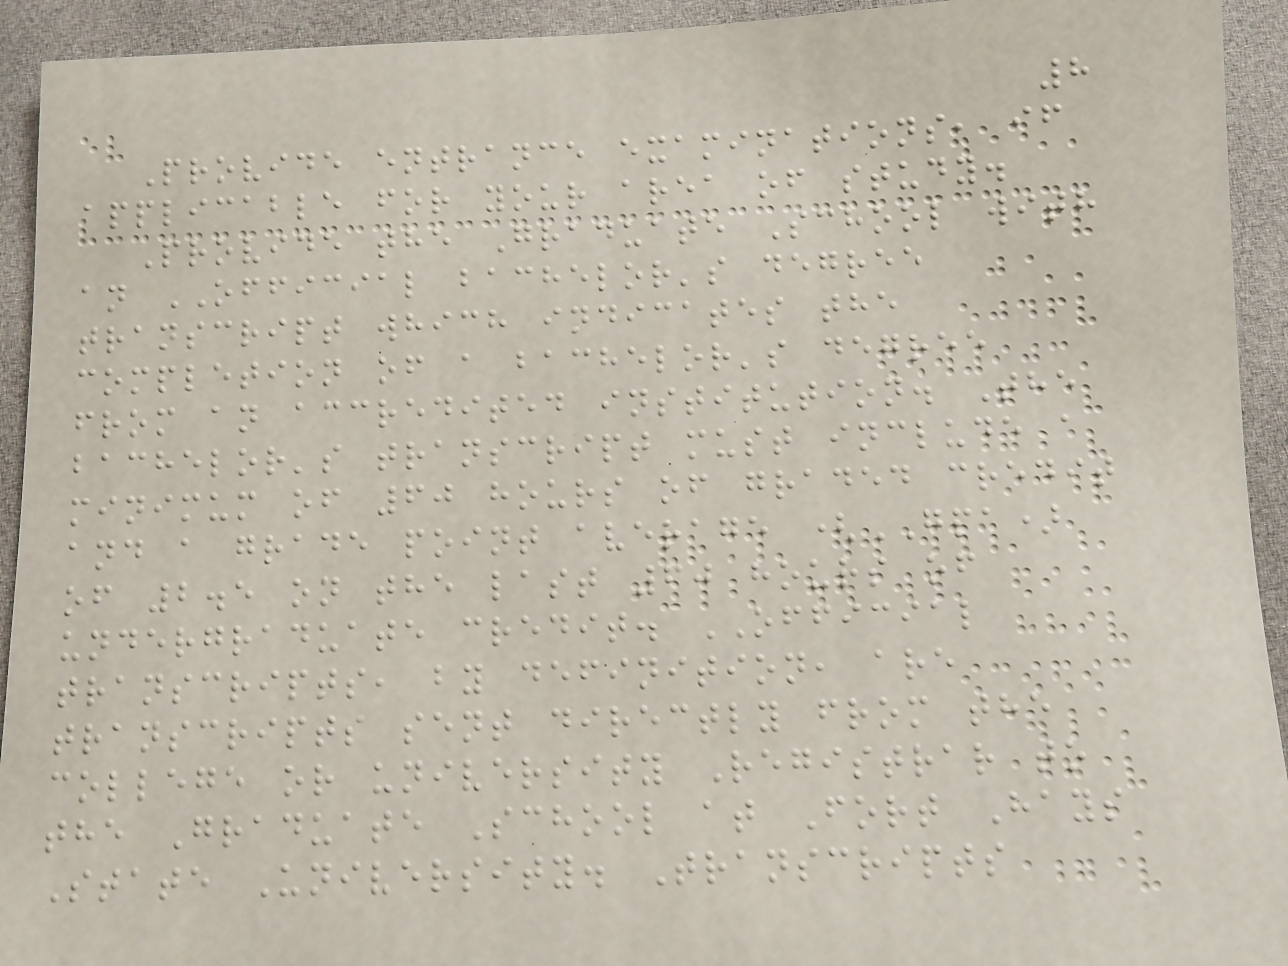8
Provide entrance examinations, if
applicable for your area of study.
Provide the Graduate School with
an OFFICIAL bachelor's degree
transcript which indicates the
completion of a bachelor's degree
from an accredited institution. The
bachelor's transcript must include a
minimum of 60 hours of graded credit
and a grade point average (GPA)
of 2.5 on the last 60 hours of
undergraduate credit. OFFICIAL
transcripts, by definition, are
transcripts sent directly from the
college or university Registrar to
the Graduate School at Fort Hays
State University. Transcripts
